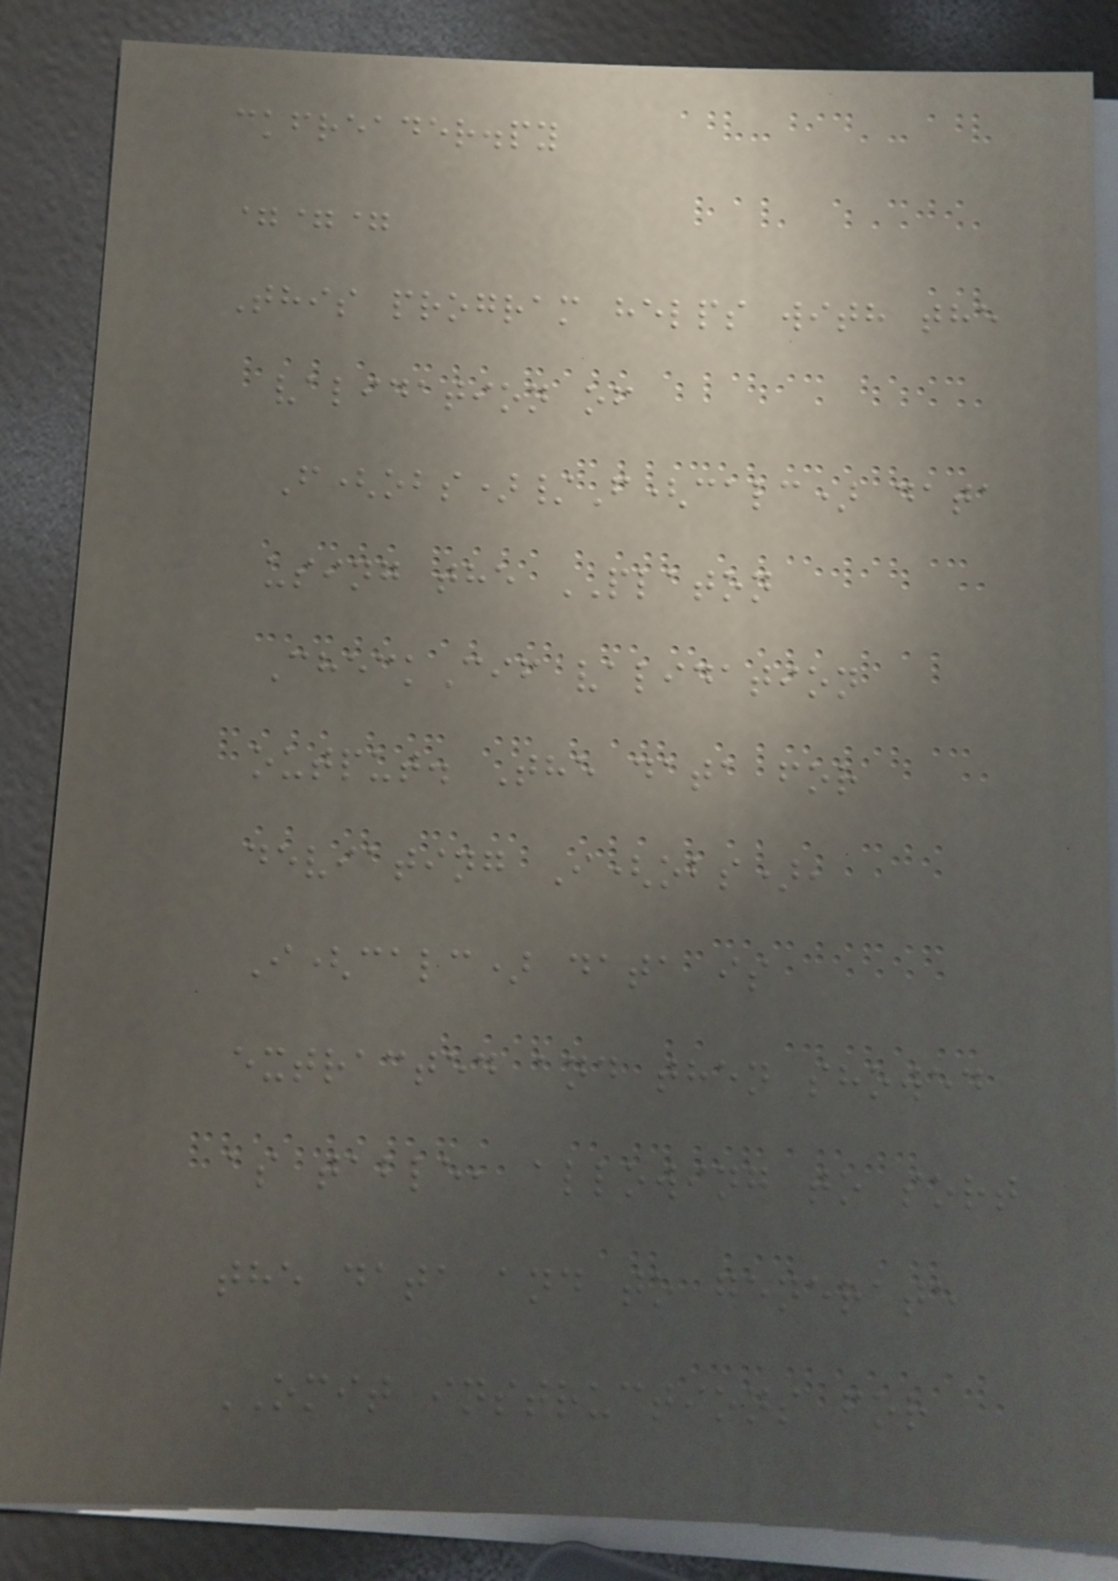ckfreader.py
===
This program helps with the
validation of
F(obs)/F(calc) data
using the PLATON
CheckCif validation
output. The data for
deviating I(obs),
I(calc) data is
extracted and then showed
as table, allowing to sort
the data and to generate
OMIT instructions for
